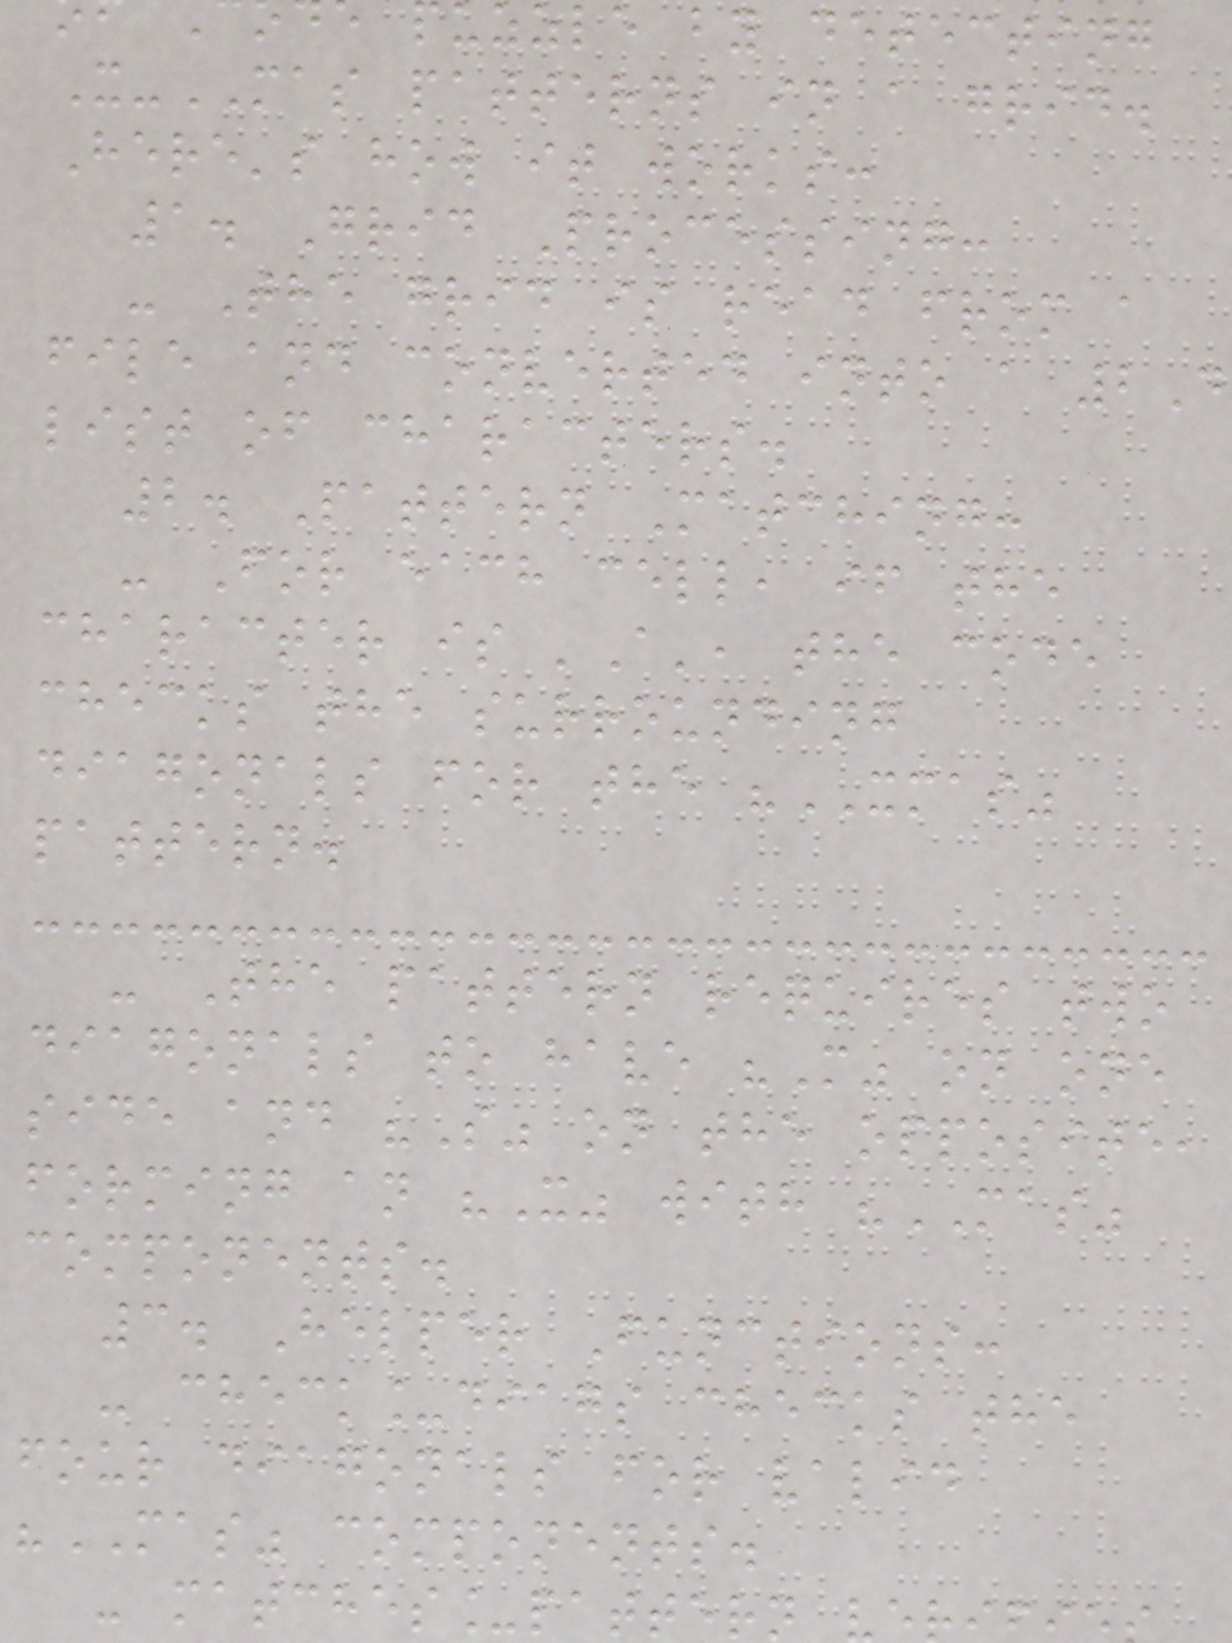uzzle by detecting
X-MAS patterns in a grid.
Here's how it works:
1. Grid Processing:
- The grid is read from a
file and converted into a 2D
list of characters.
2. Pattern Matching:
- For each cell, if the
character is 'A', the code
checks the surrounding
diagonals for the "XMAS"
pattern.
- The pattern requires two
diagonals to have "M" on one
side and "S" on the opposite,
forming an "X" with "MAS"
components.
3. Helper Functions:
- check_diags checks the
four diagonals for valid
"MAS" components.
- matches_pattern
